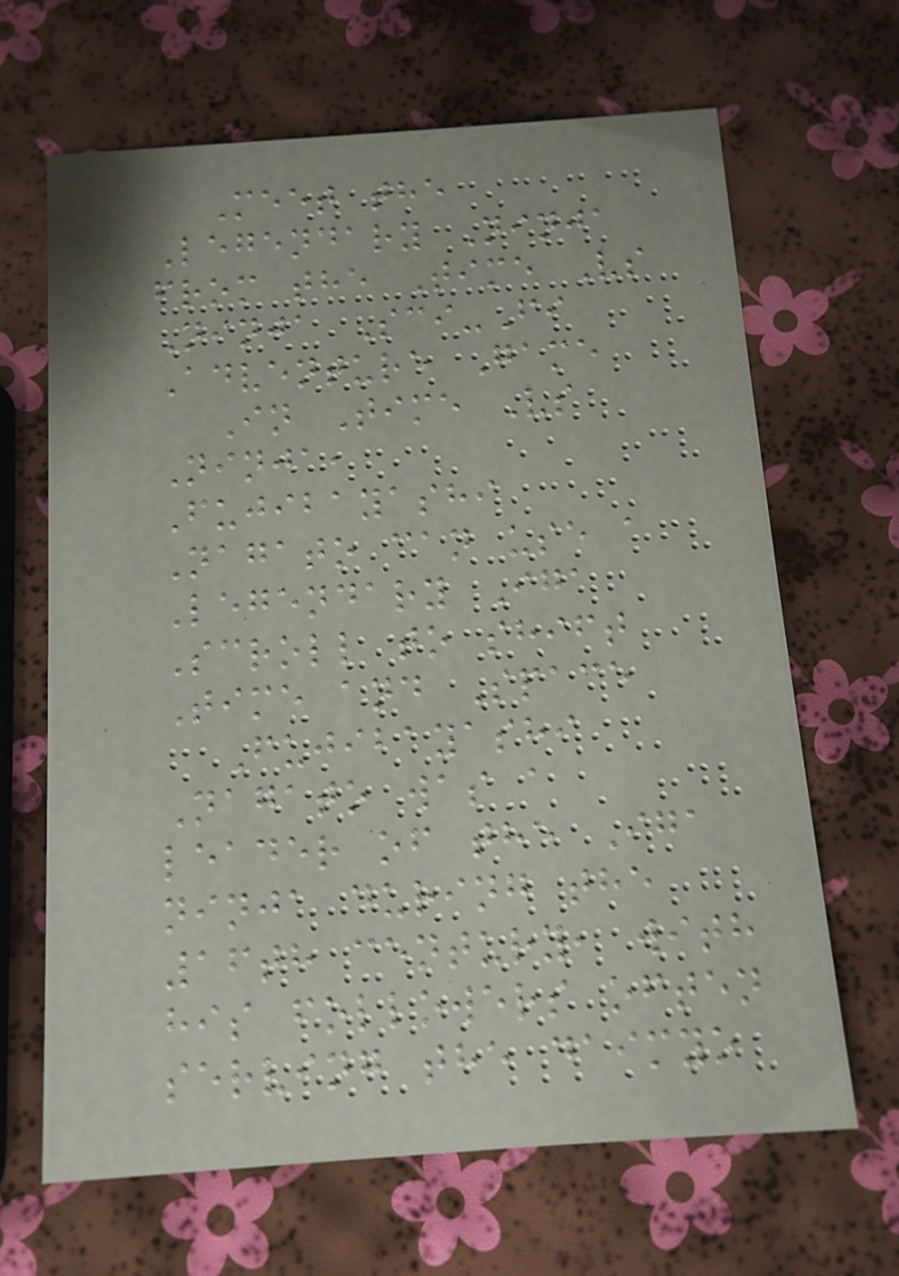Meet the
Legendary Ninja
from the Time Vs
Ninja Sci-Fi
Adventure Game
In Time Vs
Ninja,
Fujibayashi
Nagato can use a
Legendary Iga
Scroll to shift
Time and Space
Fujibayashi
Nagato was a
leader of the Iga
ninja during the
16th century, with
his followers often
serving the daimyo
